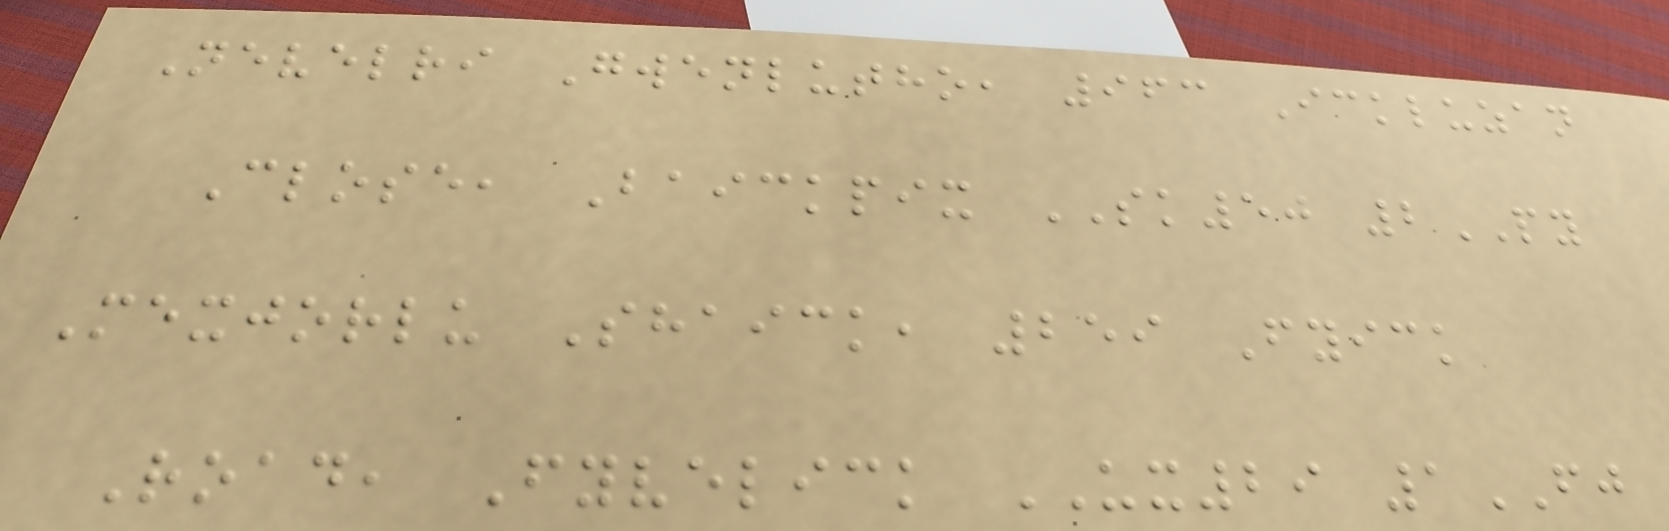Nevelri Gwenlutho, 963 Ickluzan
Close, Baickpix SK50 2PY
Mexjorlu Shaick, 259 Fyick
Road, Fyvelick UX29 1FJ
